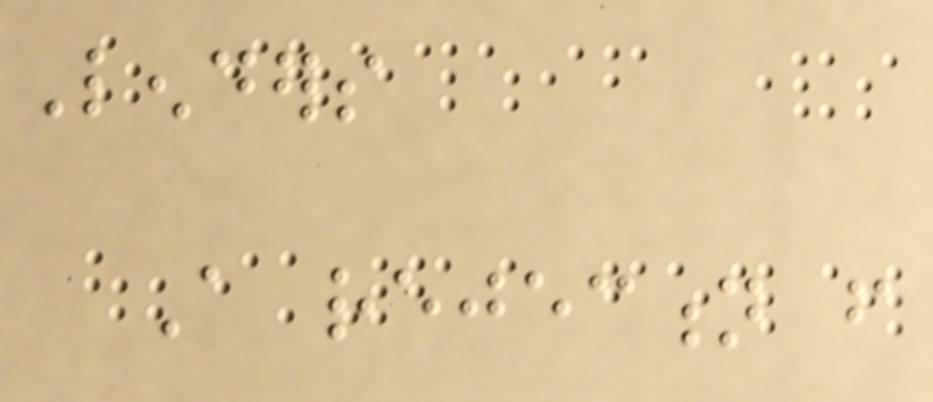Lenders
A rejection from
